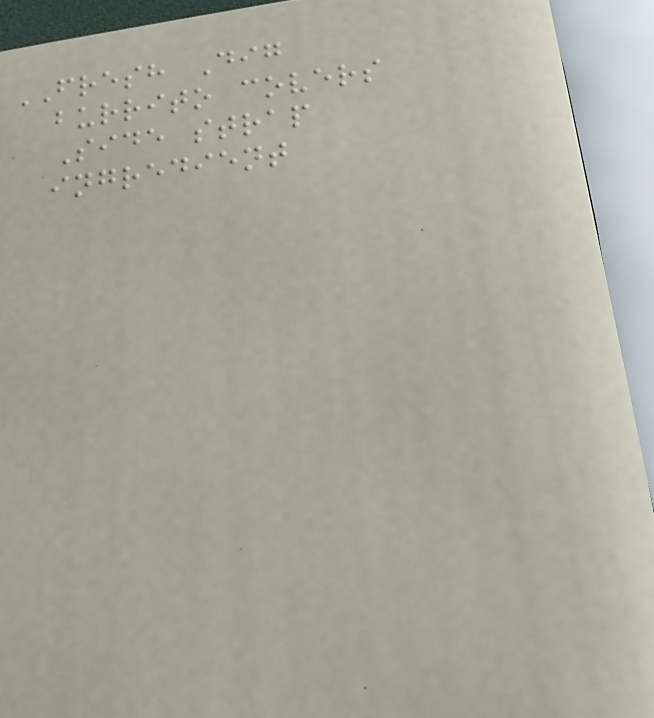FRESH Dig
burrito covers
Side strap
ingredient
